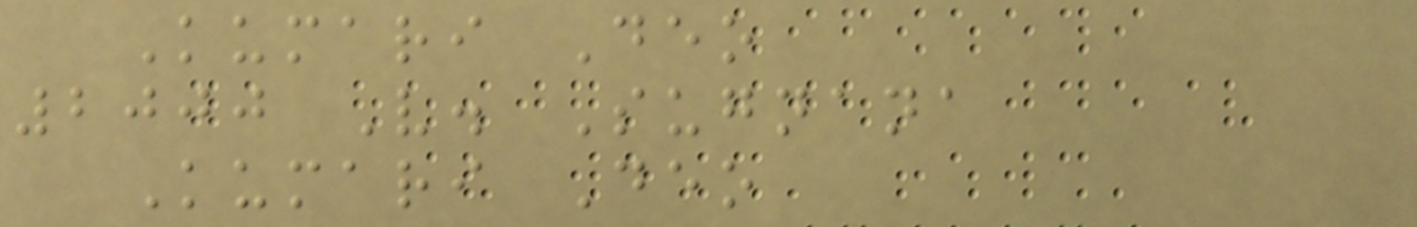Kumari Deo
2000 V. Sugnana
Kumari Deo
